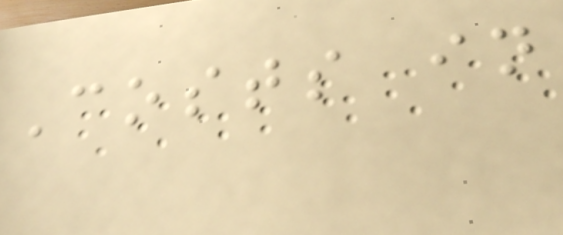Costs in
